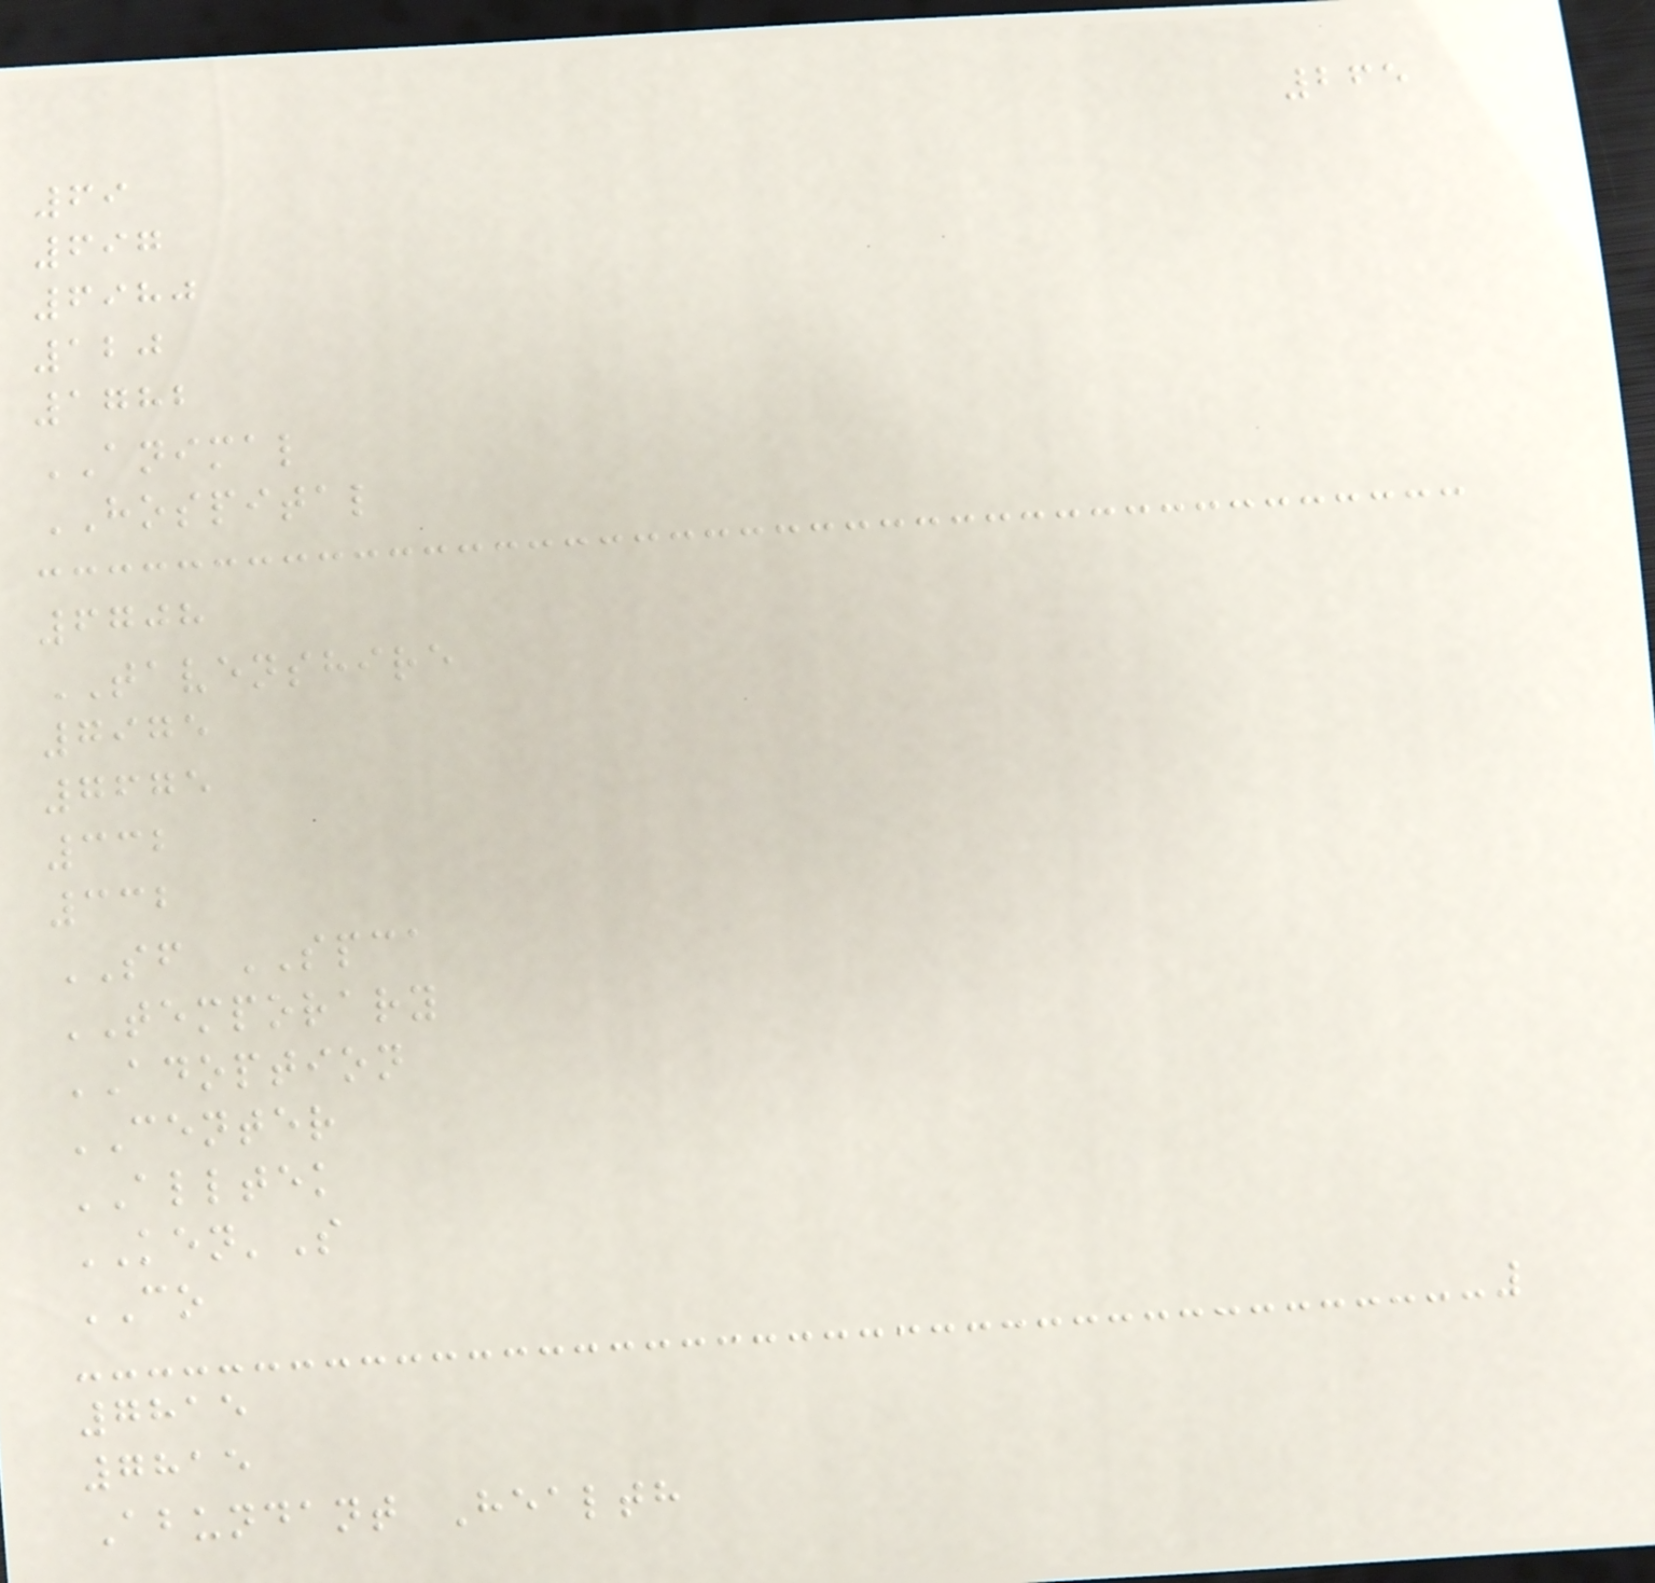265
69
697
6980
120
1782
ANIMAL
HOSPITAL
6708
TAVENSHIRE
7975
7675
332
332
SF SPCA
TEMPORARY
ADOPTION
CENTER
ALLTEK
KEN'S
CO
7815
7815
Abundant Health
